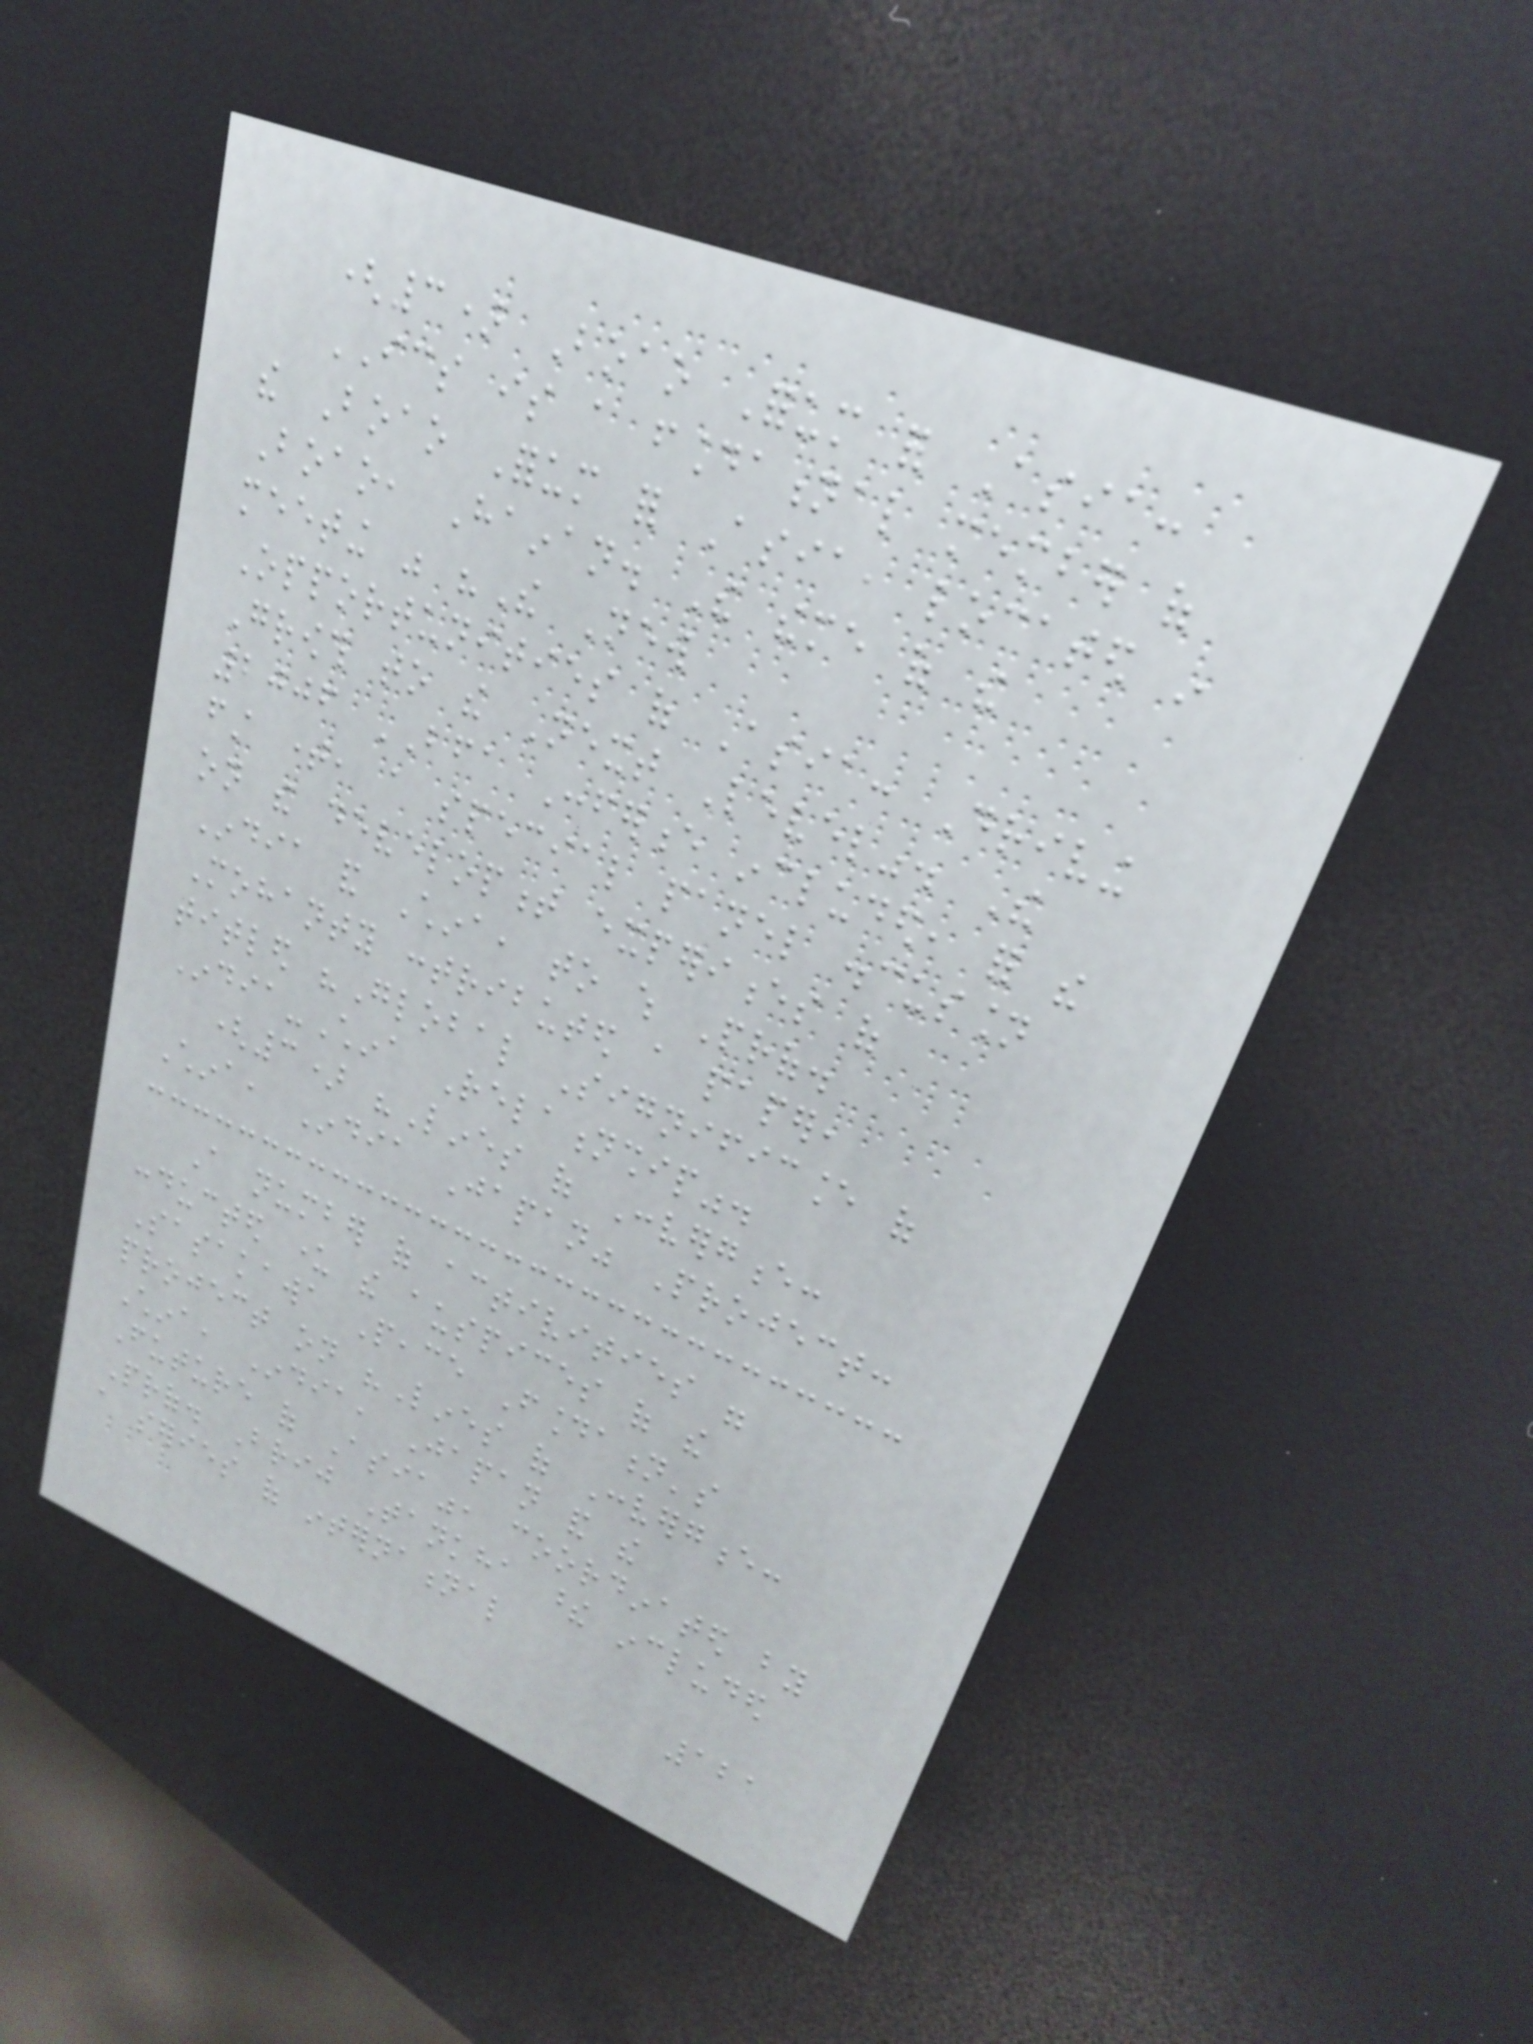(3) Boao Forum for Asia:
ICS is a foundational member of
the Boao Forum for Asia, located in
Boao, Hainan. The theme of the
meeting was "The New
Opportunities of Asia: Driving
Growth to the Next Level". The
2006 BFA Conference included, for the
first time, a special panel discussion
on the development experiences of
India and China, to which Prof.
Mohanty contributed a paper,
titled "Global Significance of
India-China Relationship".
(3) "Lines of Convergence:
China, India Japan" Project:
A number of activities were
conducted under the auspices of the
Sasakawa Peace Foundation's
project on "Lines of Convergence:
China, India, Japan and the
Future of Asia", coordinated by
Prof. Brij Tankha these included
a series of international
121
